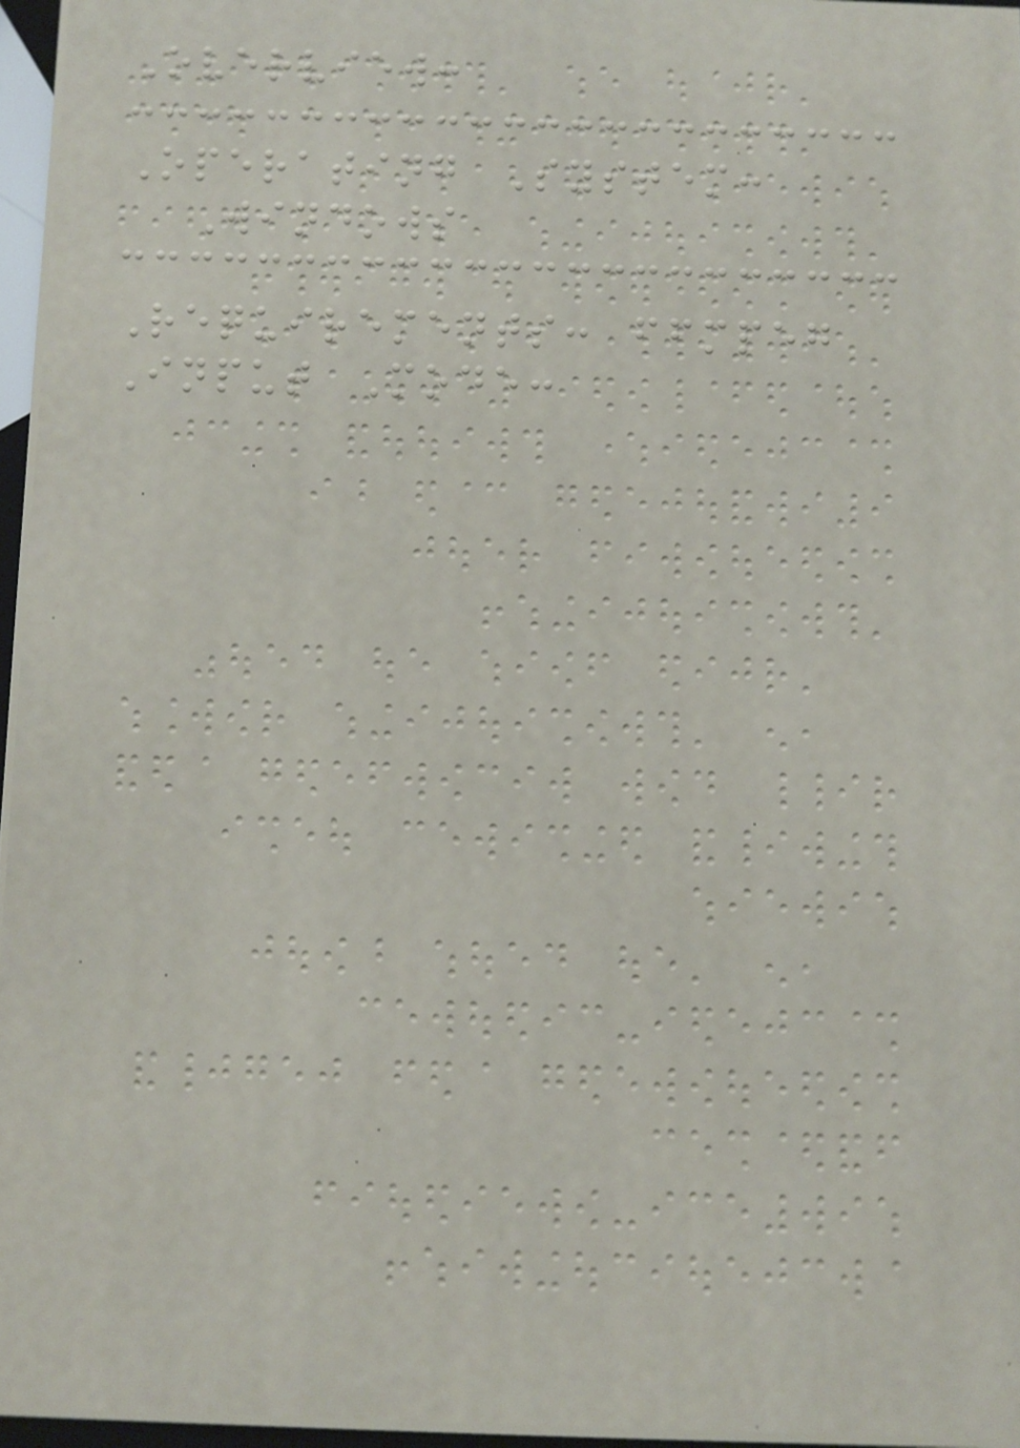Overview:
Operating System:
Windows
Requirements: ffmpeg
Input Mode:
